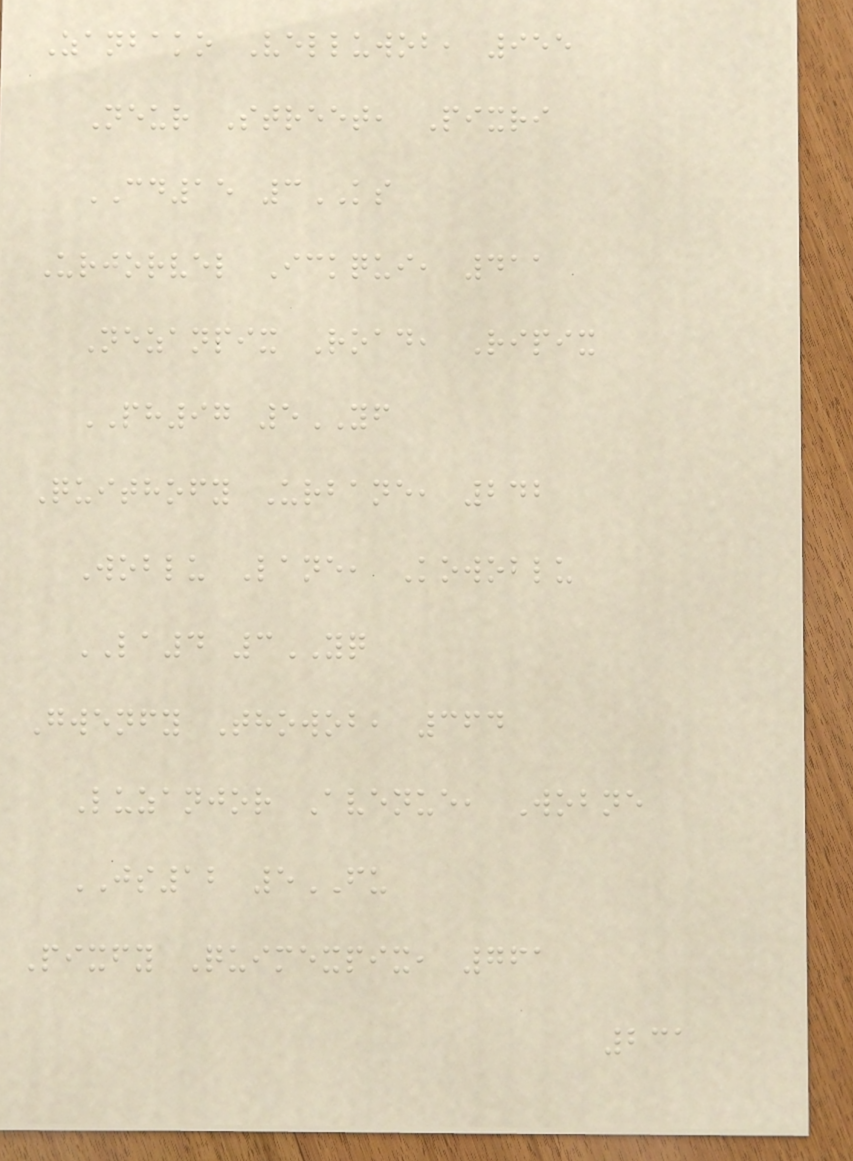Zanbako Velluwob, 955
Neur Street, Pixri
CD15 3KS
Urjorvel Ickqui, 411
Nezanpix Road, Ripix
PH97 5YF
Quithofy Urbane, 242
Woblu Lane, Kowoblu
LA4 3YQ
Gwenfy Thowob, 364
Luzanjor Avenue, Wobne
JS12 5FU
Pixfy Quimexpix, 761
231
